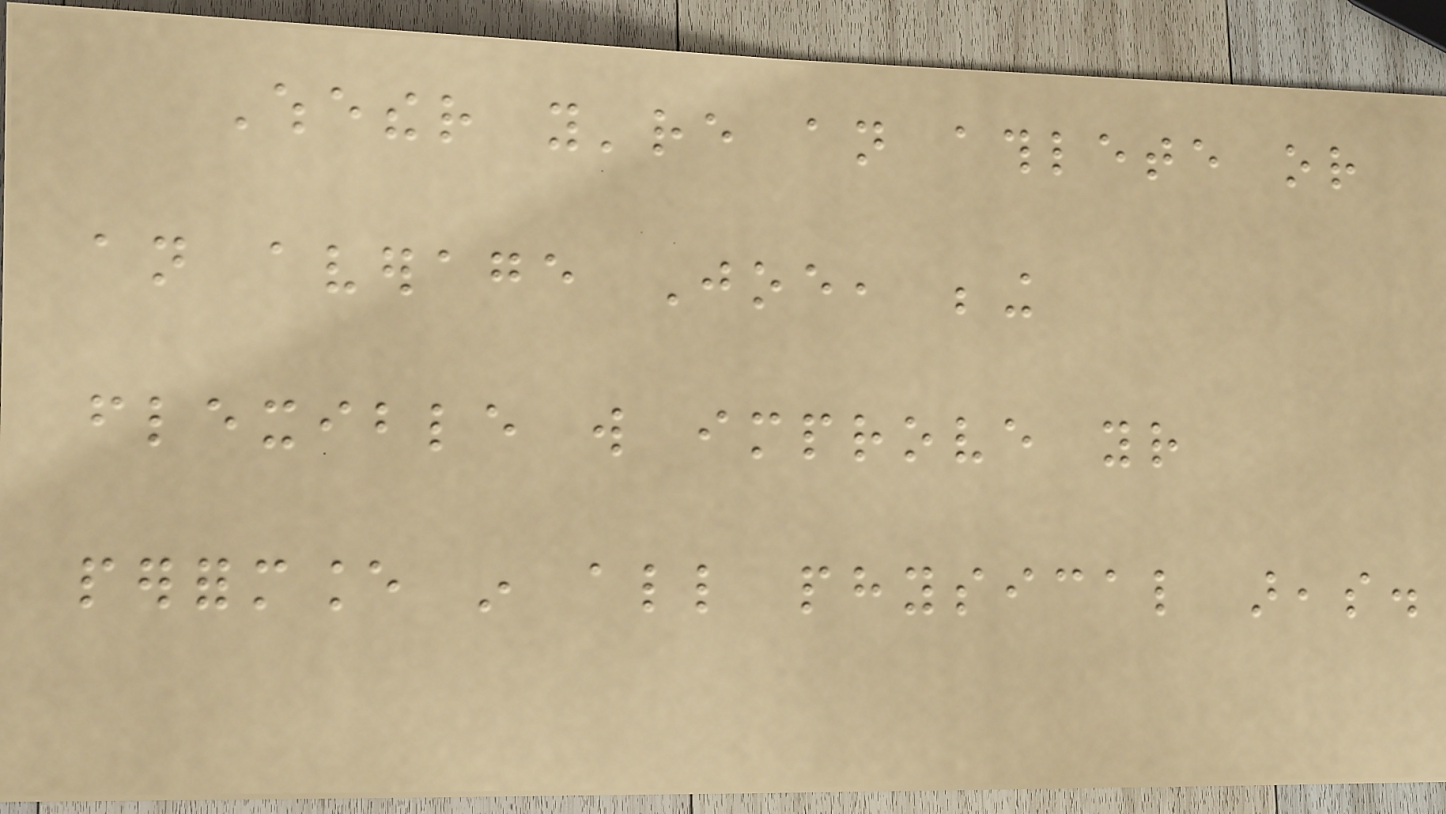Whether you're an athlete or
an average Joe, being
flexible will improve your
performance in all physical areas.
